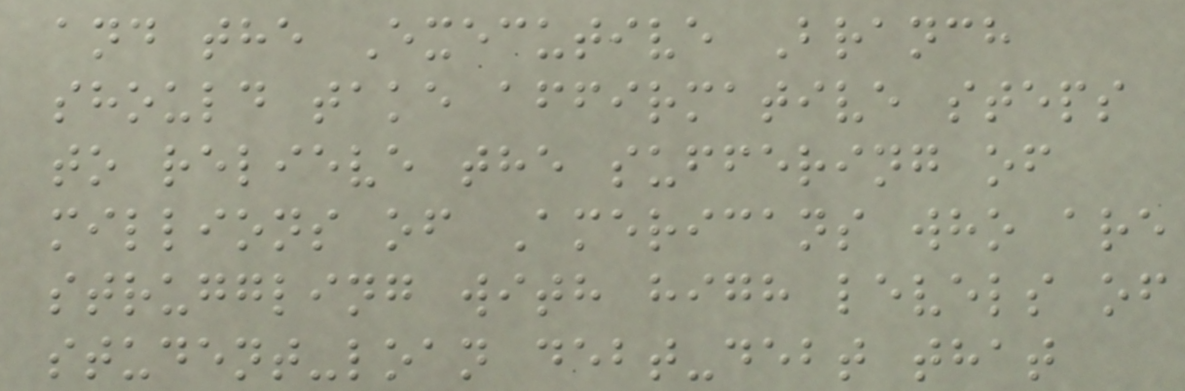and the Executive Branch
should take affirmative steps
to relieve the suffering of
millions of Americans who are
struggling with high levels of
student-loan debt-debt that
